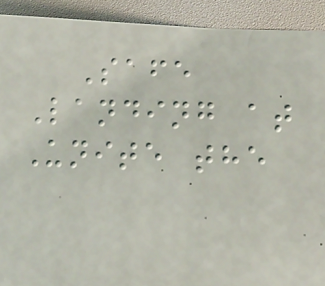Safe
Landing at
Unite the
